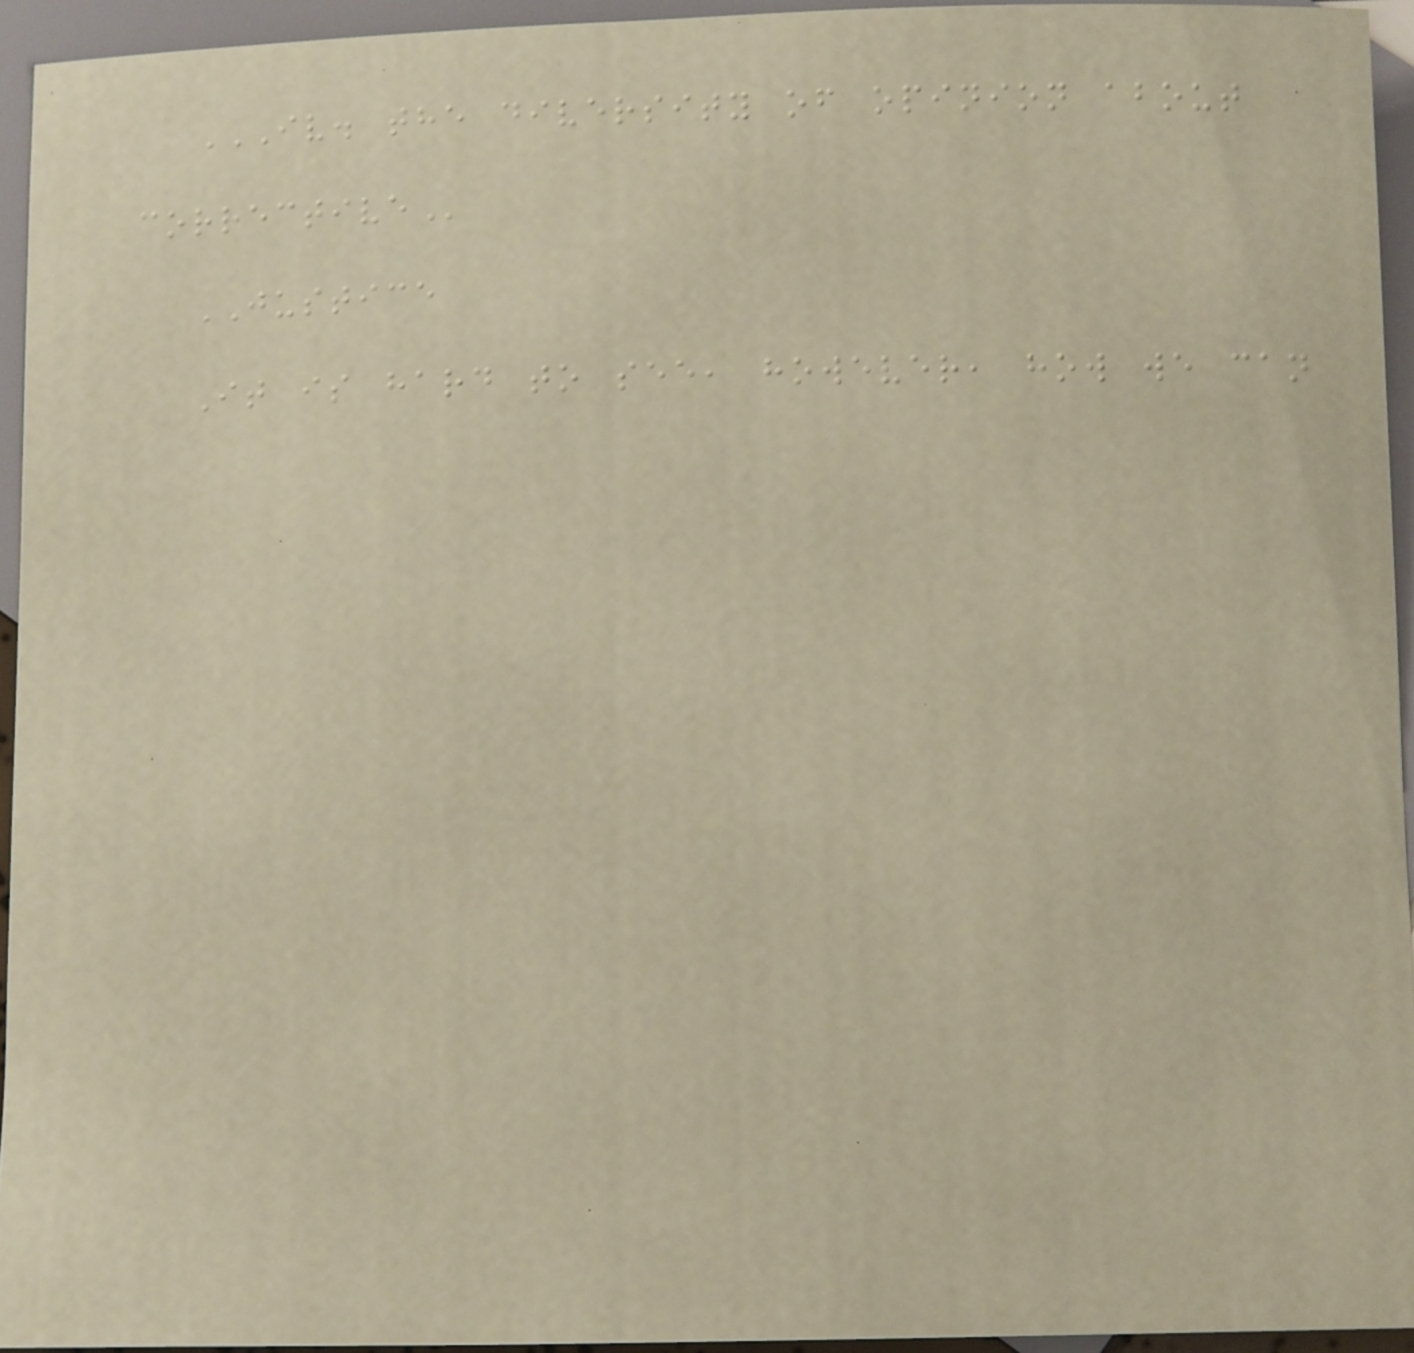IV. THE DIVERSITY OF OPINION ABOUT
CORRECTIVE
JUSTICE
It is hard to see, however, how we can
